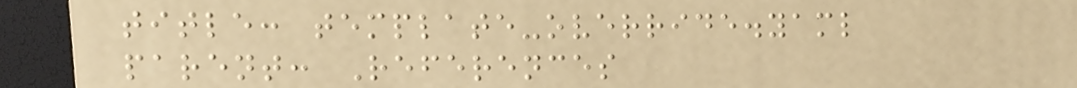title: template-override.yaml
parent: References
